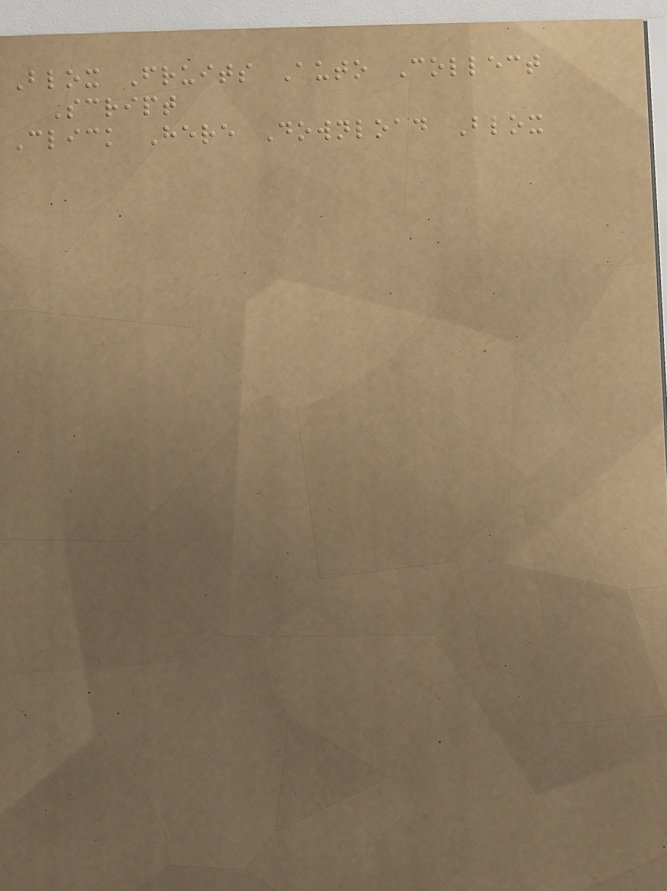Blox Fruits Auto Collect
Script
Click Here Download Blox
